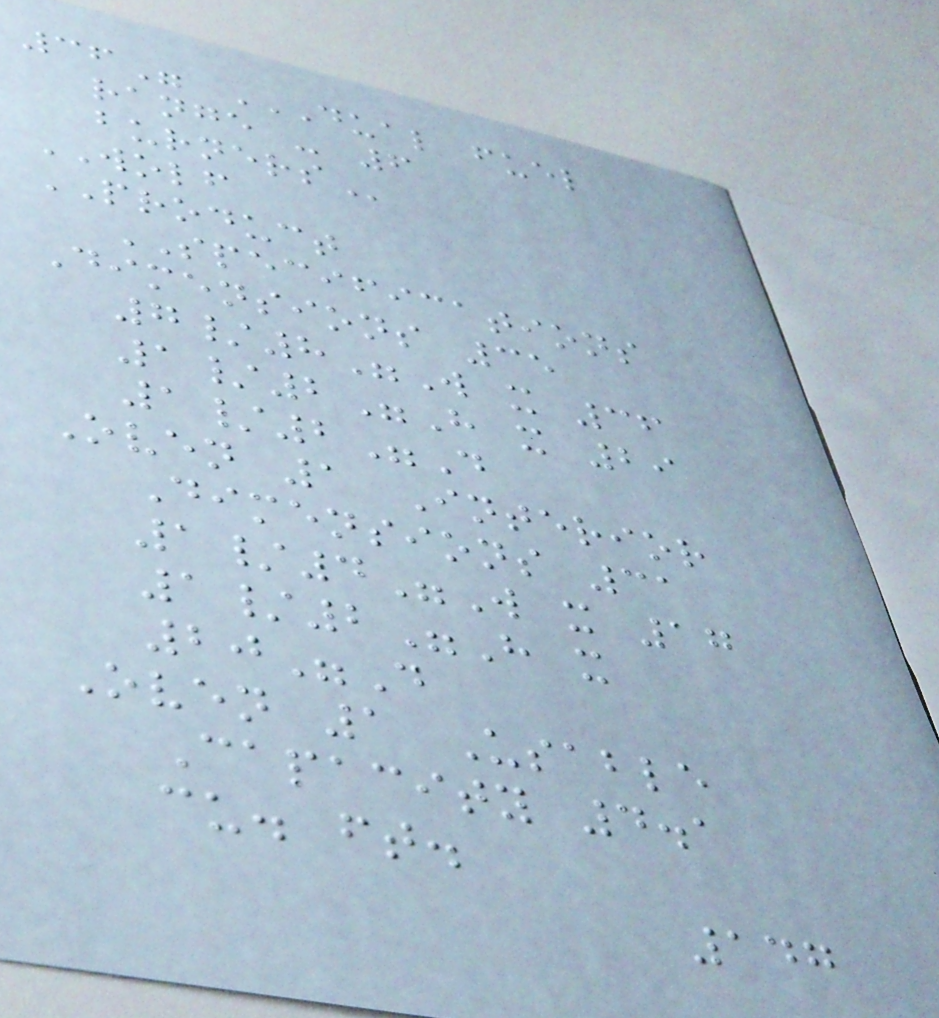36" DUAL FUEL
RANGE - 6
BURNERS
WOLF
PRODUCT
SPECIFICATIONS
Dimensions 35
7/8"W x 36
1/2"H x 29
1/2"D
Oven 1 Interior
Dimensions 31
1/4"W x 17
1/2"H x
20"D
Oven 1 Usable
Capacity 4.1
cu. ft.
147
